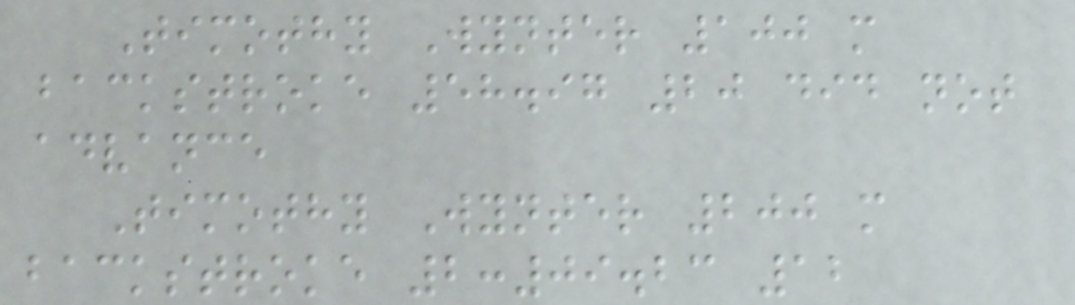Timothy Wynter 100 m
backstroke 58.97 20 did not
advance
Timothy Wynter 200 m
backstroke 2:09.23 12
